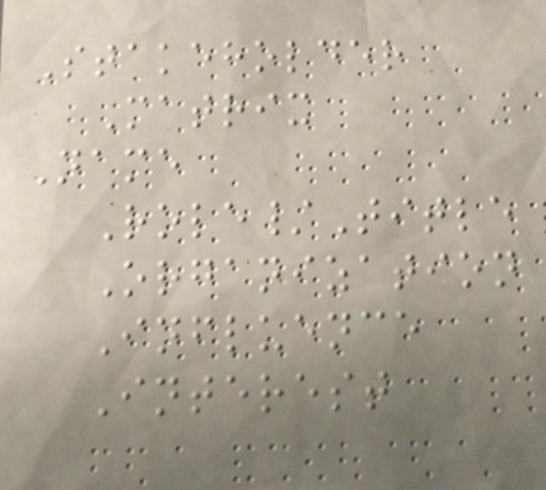Stakeholder
Matrix
Name
Role/Title
Organization
Influence
Interest
